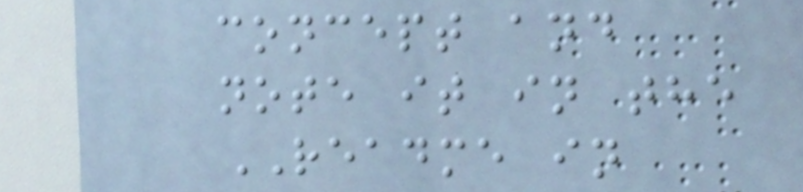concept and
note it in the
README in
